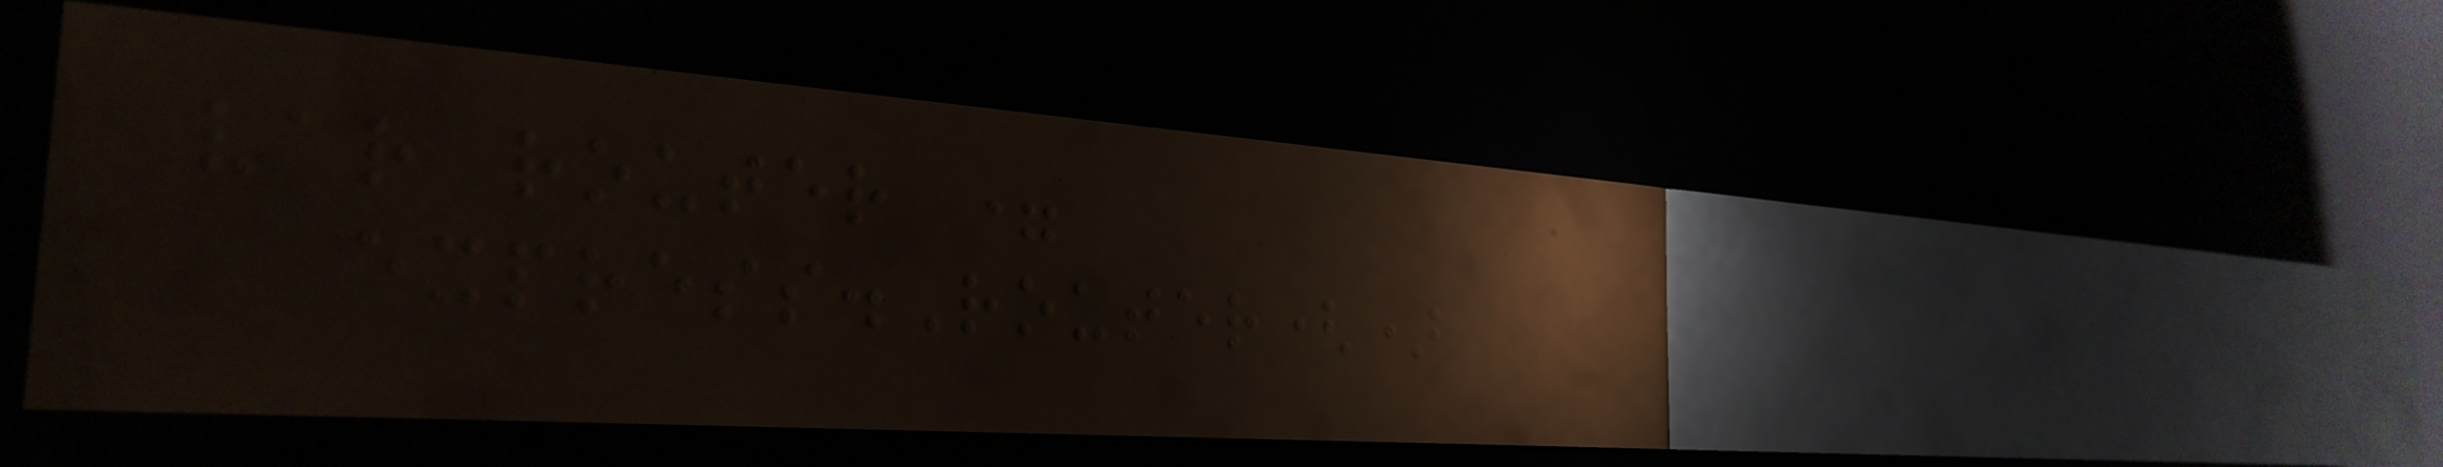var router =
express.Router()
